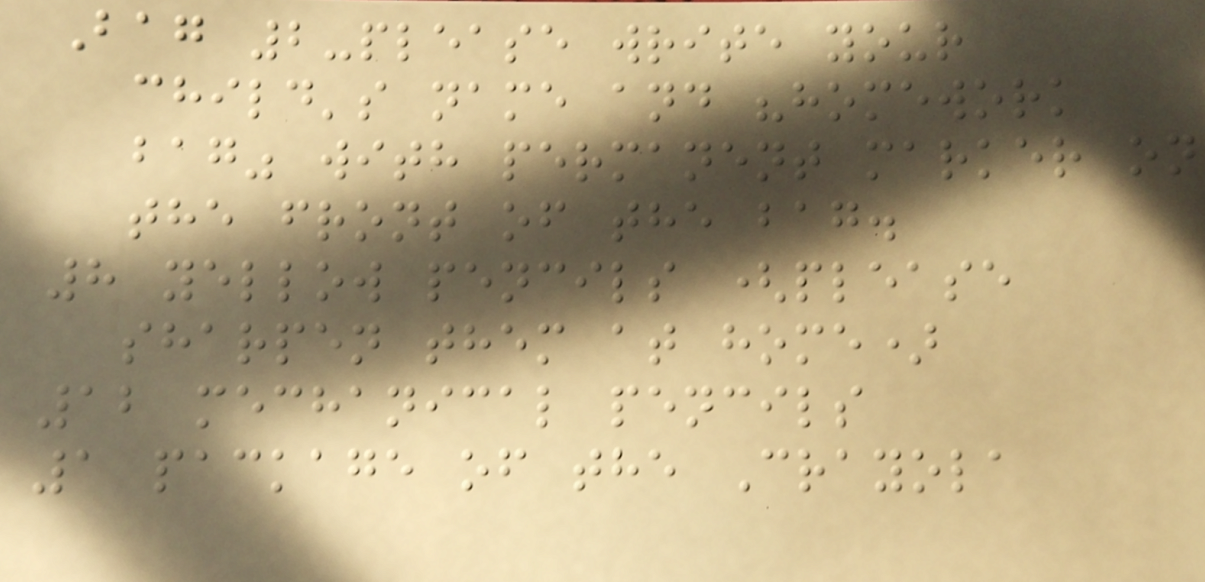Bag 2-please write your
child's name and "homework
bag" with permanent marker on
the front of the bag.
8 yellow pencils (please
sharpen them at home)
12 mechanical pencils
1 package of the Crayola
